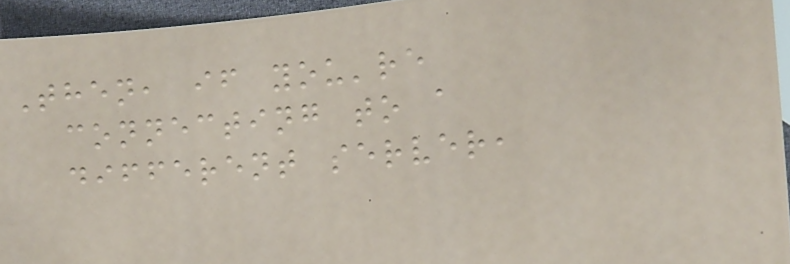Then, if you're
connecting to a
different server,
